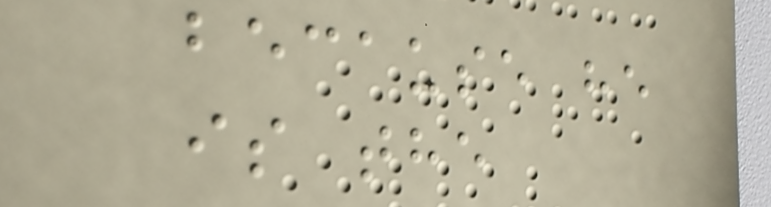because he
is the
